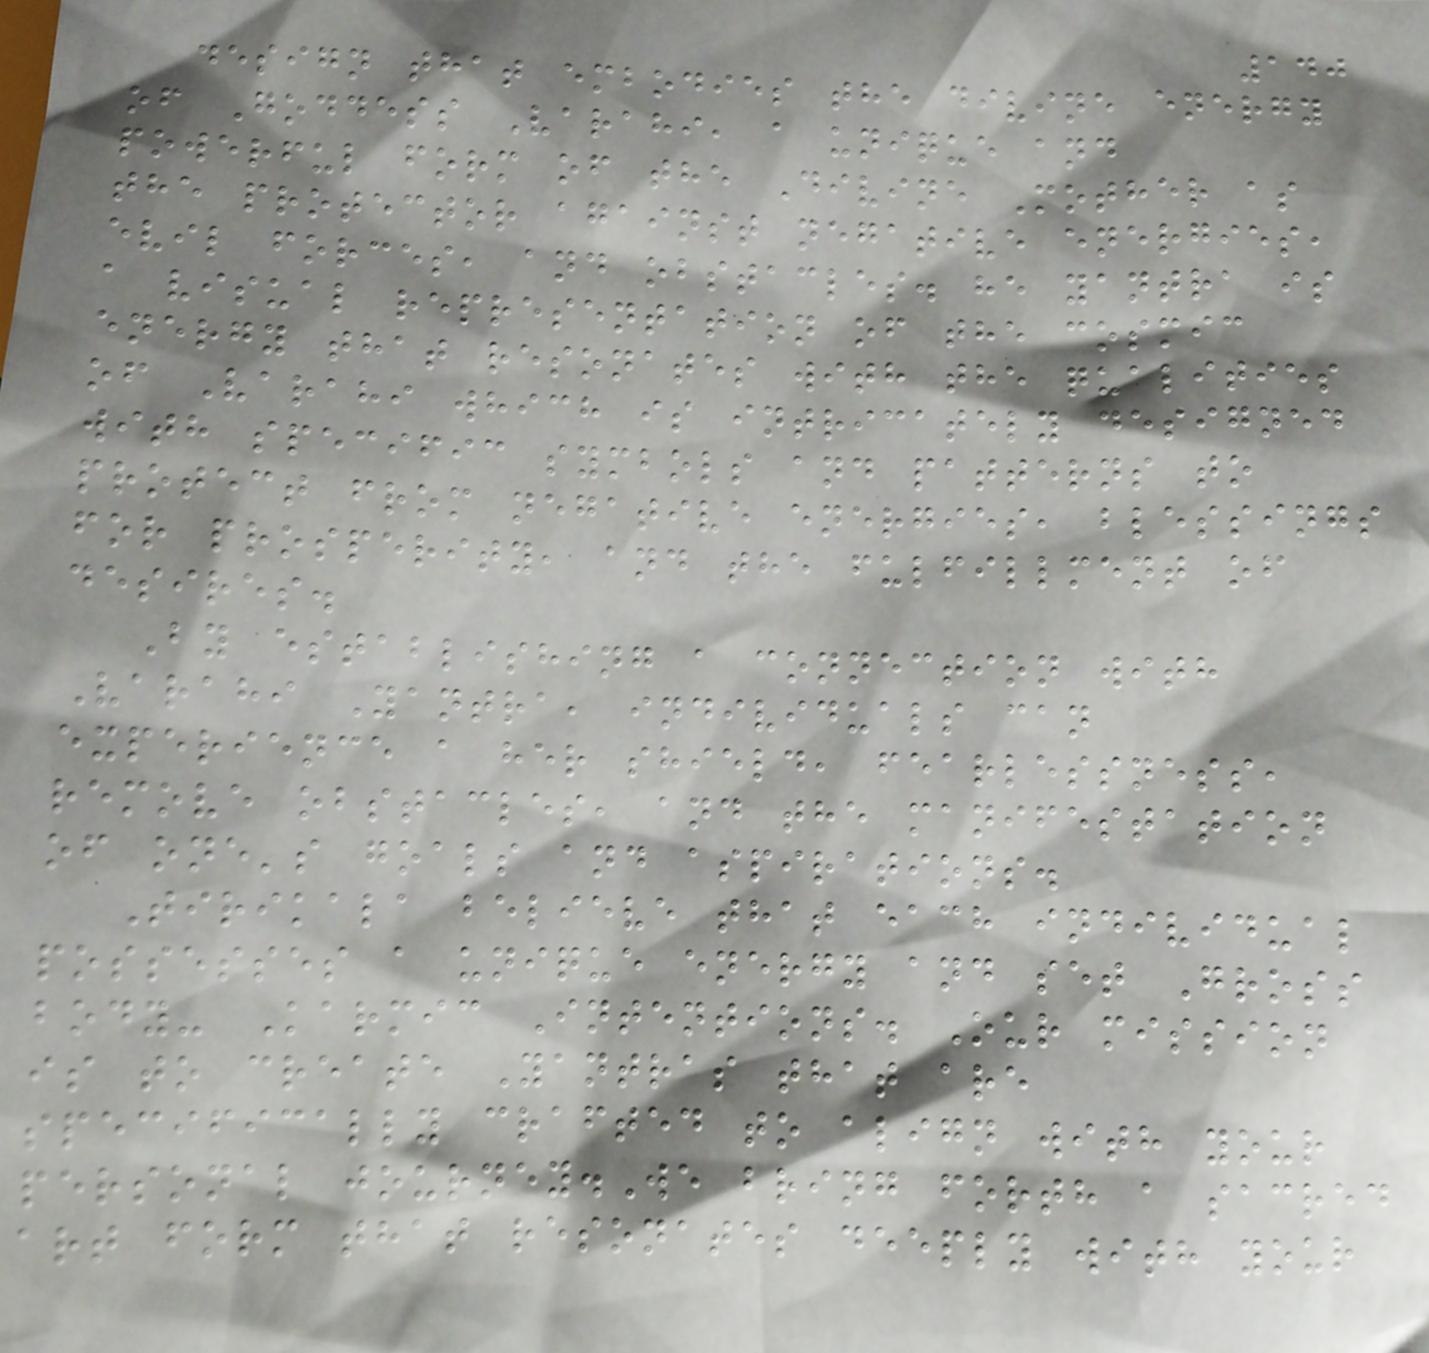140
design that embodies the divine energy
of Goddess Varahi, a unique and
powerful form of the Divine Mother as
the protector against negative energies,
evil forces, and obstacles. he yantra is
a visual representation of the cosmic
energy that resonates with the qualities
of Varahi which is intricately designed
with specific symbols and patterns to
protect from negative energies, blessings
for prosperity, and the fulfillment of
desires.
By establishing a connection with
Varahi Yantra, individuals can
experience a her shield, fearlessness,
remove obstacles, and the manifestation
of one's goals and aspirations.
Tirikala believe that each individual
possesses a unique energy and set Gross
body- Karmic Intentions. Our mission
is to create Yantras that are
specifically crafted to align with your
personal journey.We bring forth a sacred
art form that resonates deeply with your
